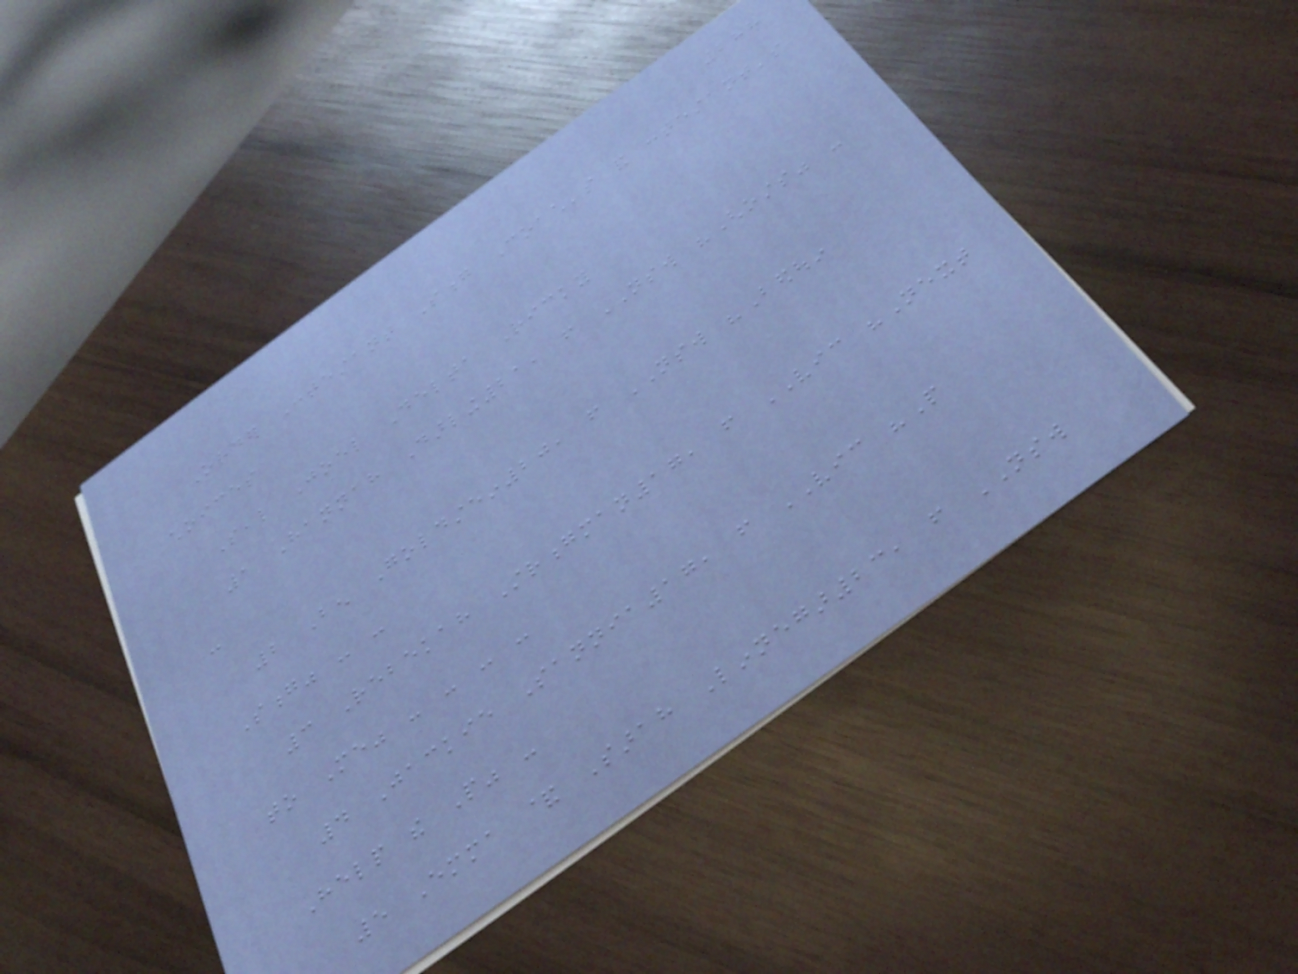288
Order Contestant Song Coach's and contestant's
choices
Seal Joel Delta Ricky
1 Hannah Darling21, from NSW "Ghosts" -
-
2 Ben Goldstein20, from NSW "Bedouin
Song" - -
3 Rebekah Strongman17, from VIC "Next
to Me" - - - -
4 Jackie Sannia17, from VIC "People
Help the People" -
5 Emma & Sarah Linnegar23, from NSW
